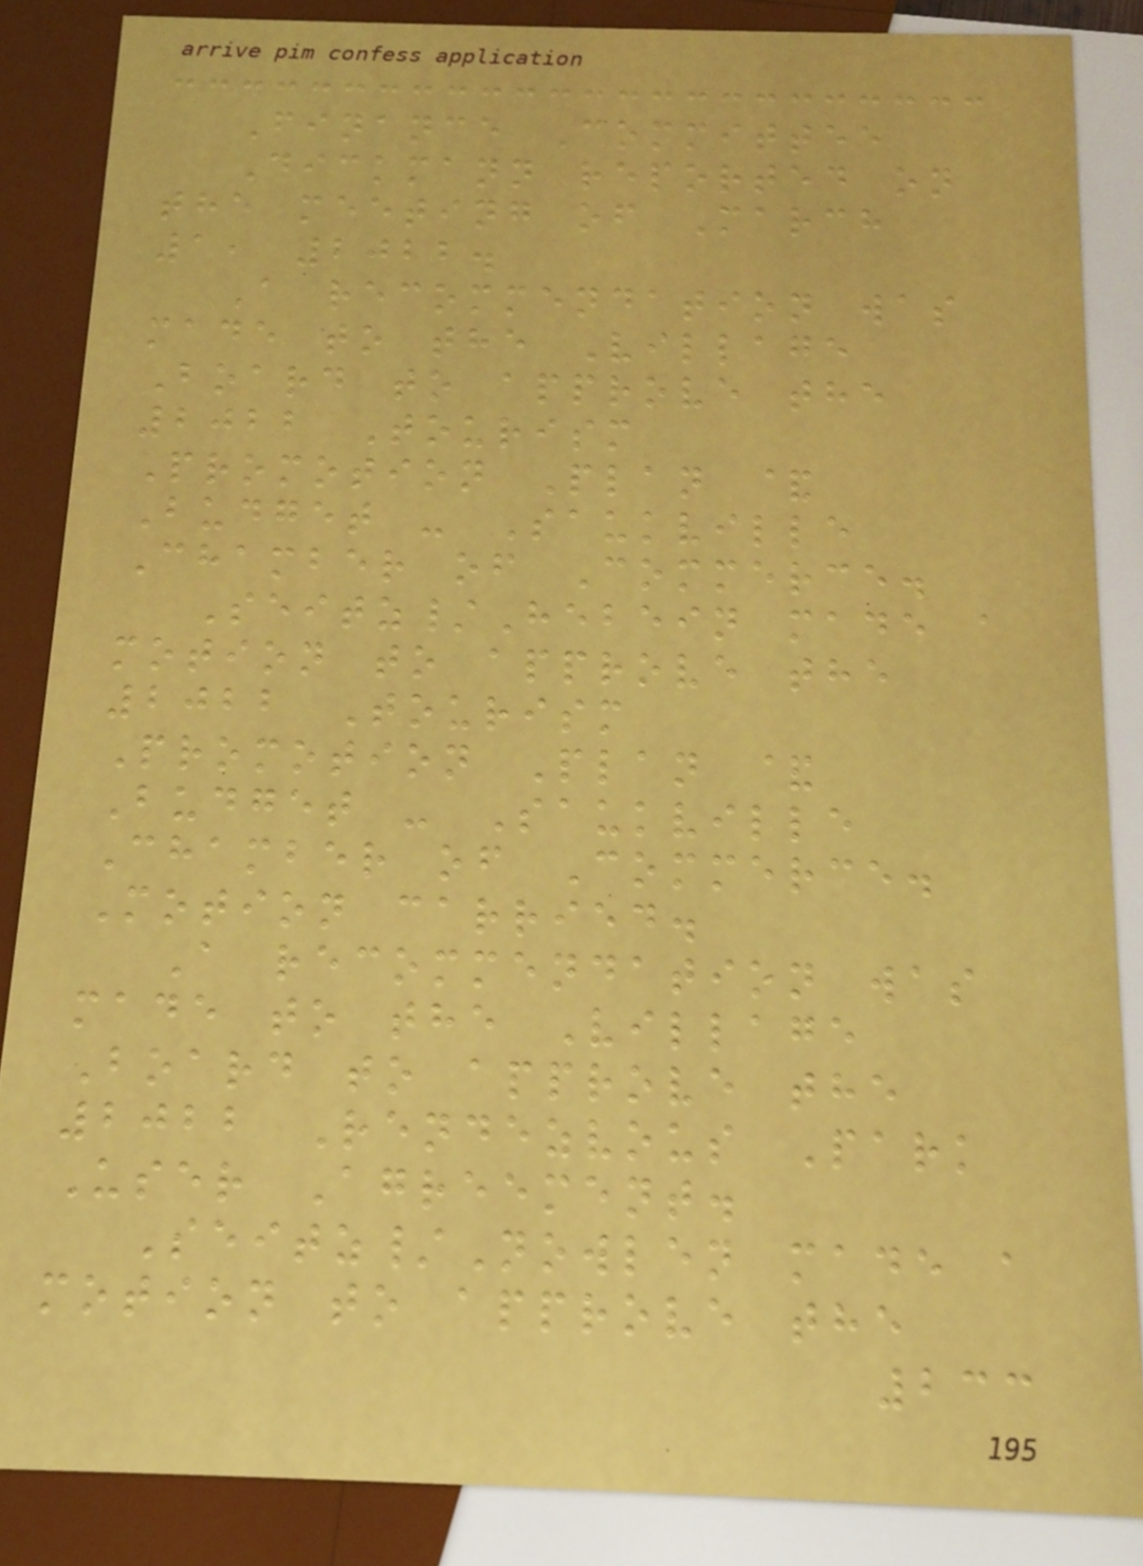Finance Committee
Dickmann reported on
the meeting of March
1, 2022.
A recommendation was
made to the Village
Board to approve the
2022 Tourism
Promotion Plan &
Budget - Saukville
Chamber of Commerce.
Seitz/Hebein made a
motion to approve the
2022 Tourism
Promotion Plan &
Budget - Saukville
Chamber of Commerce.
Motion carried.
A recommendation was
made to the Village
Board to approve the
2022 Rendezvous Park
User Agreement.
Seitz/Nowlen made a
motion to approve the
233
